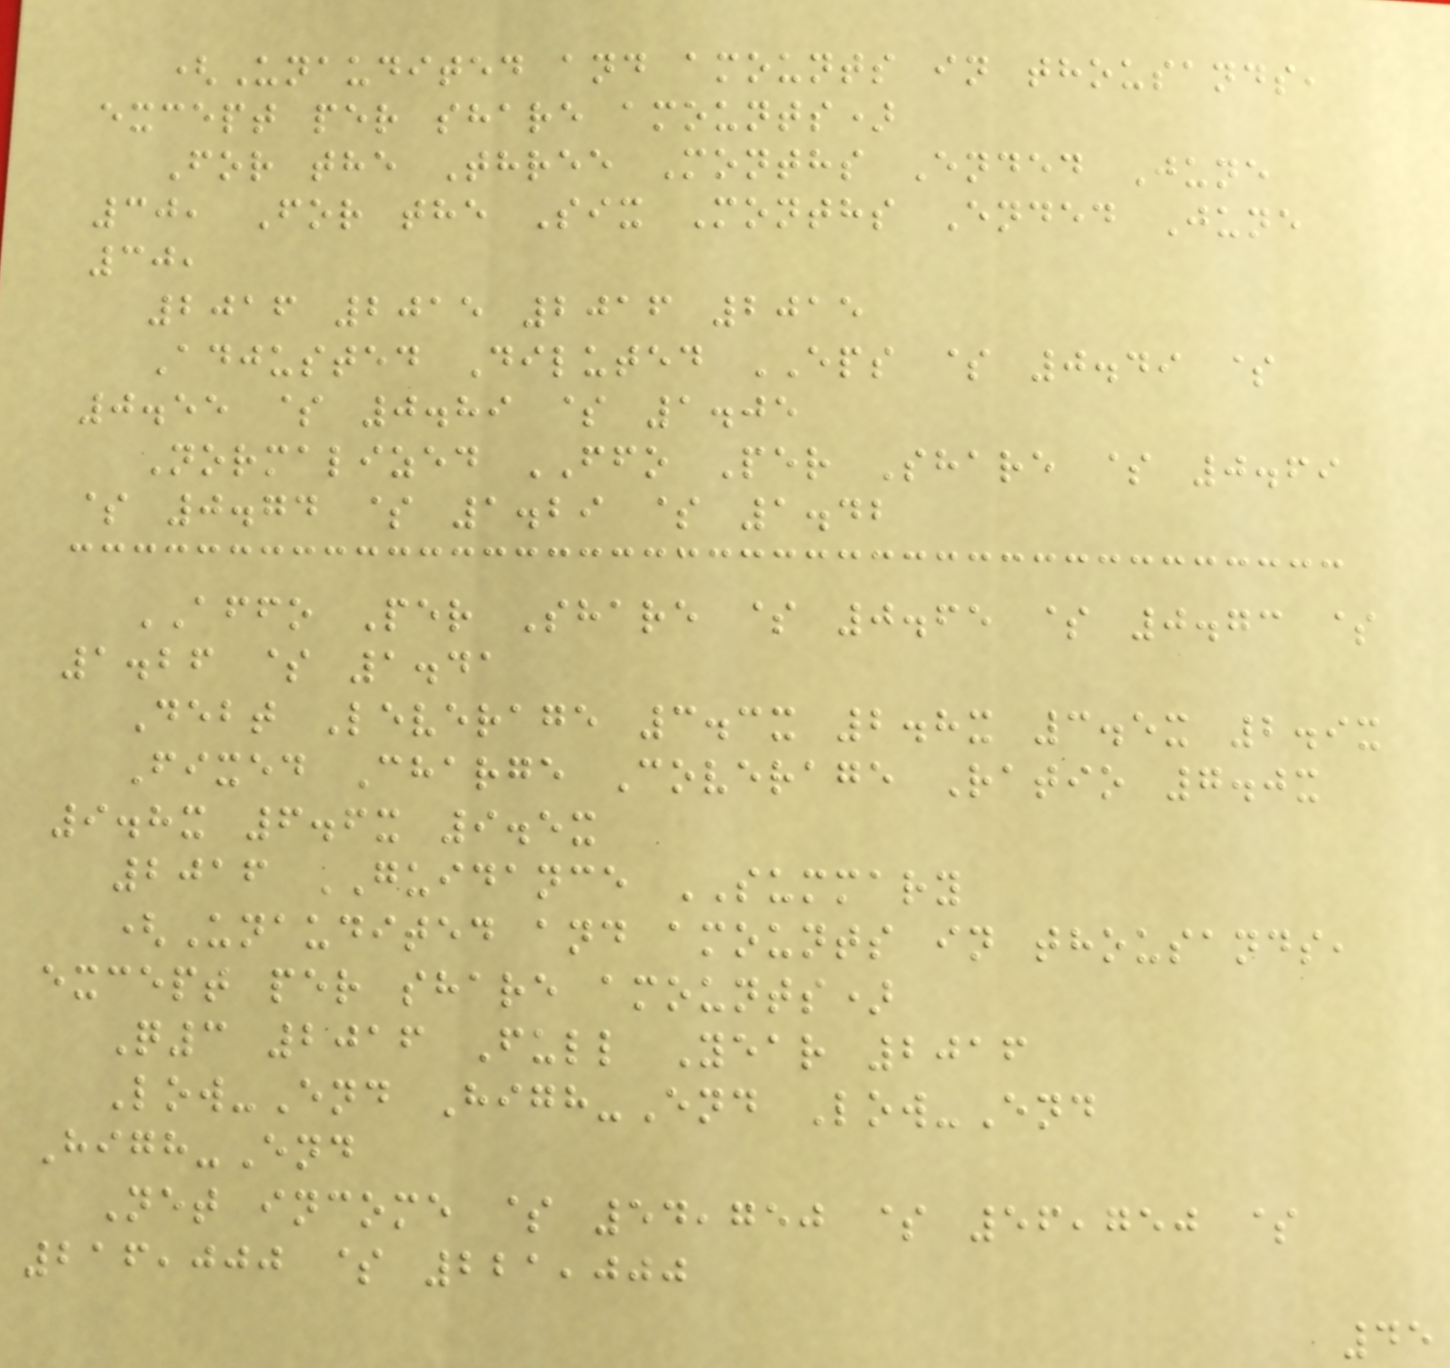(Unaudited and amounts in thousands,
except per share amounts)
For the Three Months Ended June
30, For the Six Months Ended June
30,
2016 2015 2016 2015
Adjusted Diluted EPS $ 0.49 $
0.55 $ 0.89 $ 1.05
Normalized FFO Per Share $ 0.69
$ 0.74 $ 1.29 $ 1.42
AFFO Per Share $ 0.65 $ 0.73 $
1.26 $ 1.41
Debt Leverage 3.3x 2.8x 3.5x 2.9x
Fixed Charge Coverage Ratio 7.0x
9.8x 6.6x 9.5x
2016 GUIDANCE SUMMARY
(Unaudited and amounts in thousands,
except per share amounts)
Q3 2016 Full Year 2016
Low-End High-End Low-End
High-End
Net income $ 54,750 $ 56,750 $
216,000 $ 221,000
45
